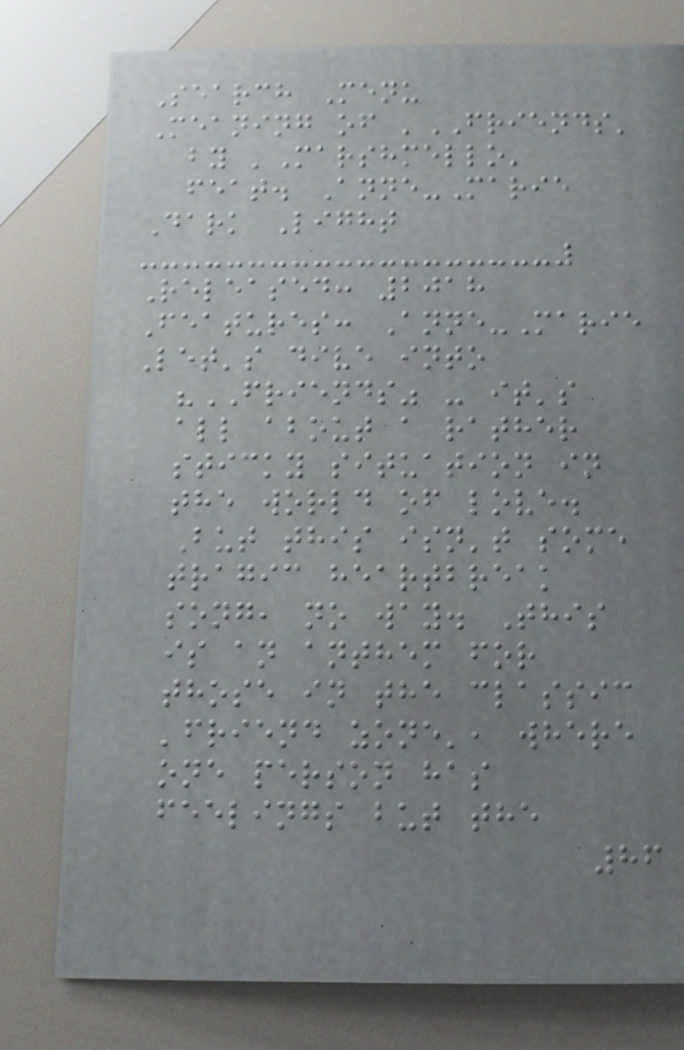Search Menu
Meaning of 'FRIENDS'
by 'Marshmello'
feat. Anne-Marie
Dark Light
Released: 2018
Features: Anne-Marie
Let's dive into
"FRIENDS" - it's
all about a rather
sticky situation in
the world of love.
But this isn't some
tragic heartbreak
song, no way. This
is an anthem for
those in the classic
'friend zone', where
one person has
feelings but the
86
